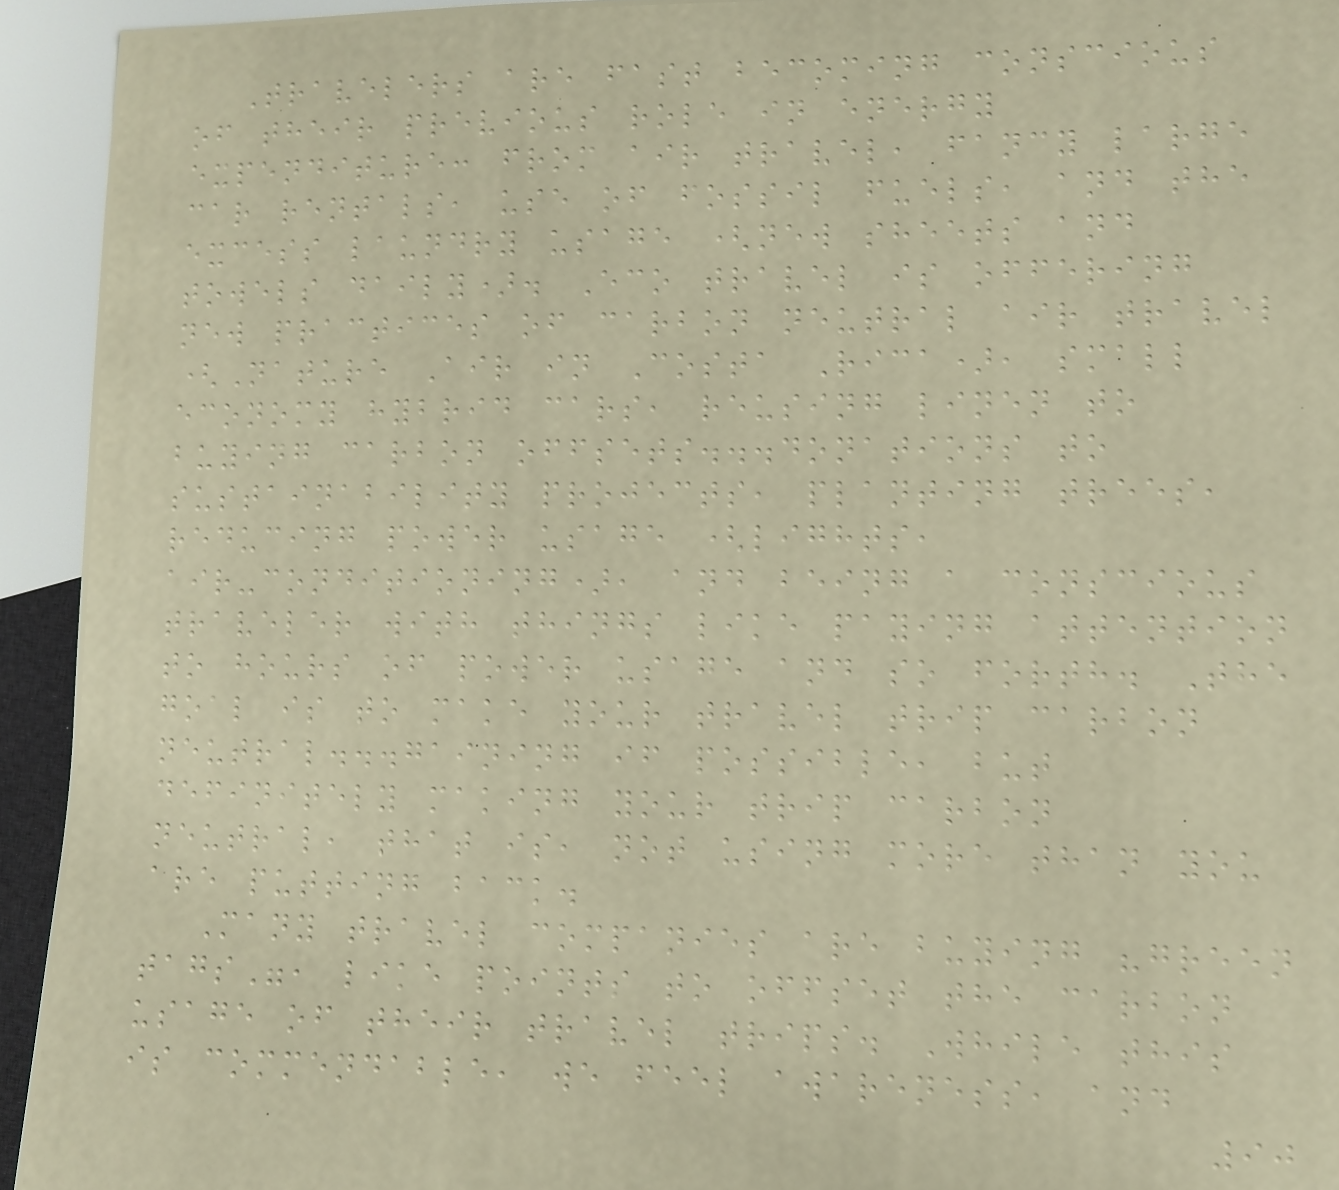Travelers are fast becoming conscious
of their previous role in energy
expenditure: from air travel, fancy large
car rentals, use of fossil fuels, and the
excess laundry usage (new sheets and
towels daily). Eco travel is offering
new practices of carbon neutral air travel
(Nature Air in Costa Rica), small
economy hybrid cars, reusing linen to
buying carbon offsets...donations to
sustainability projects, planting trees,
reducing power usage (lights,
air-conditioning), and being a conscious
traveler with things like paying attention
to hours of power usage and so forth. The
goal is to make your travel trip carbon
neutral...gaining if possible, but
definitely making your trip carbon
neutral, that is, not using more than you
are putting back.
Many travel companies are buying "green
tags", like points to offset the carbon
usage of their travel trips. While this
is commendable, we feel awareness, and
90
